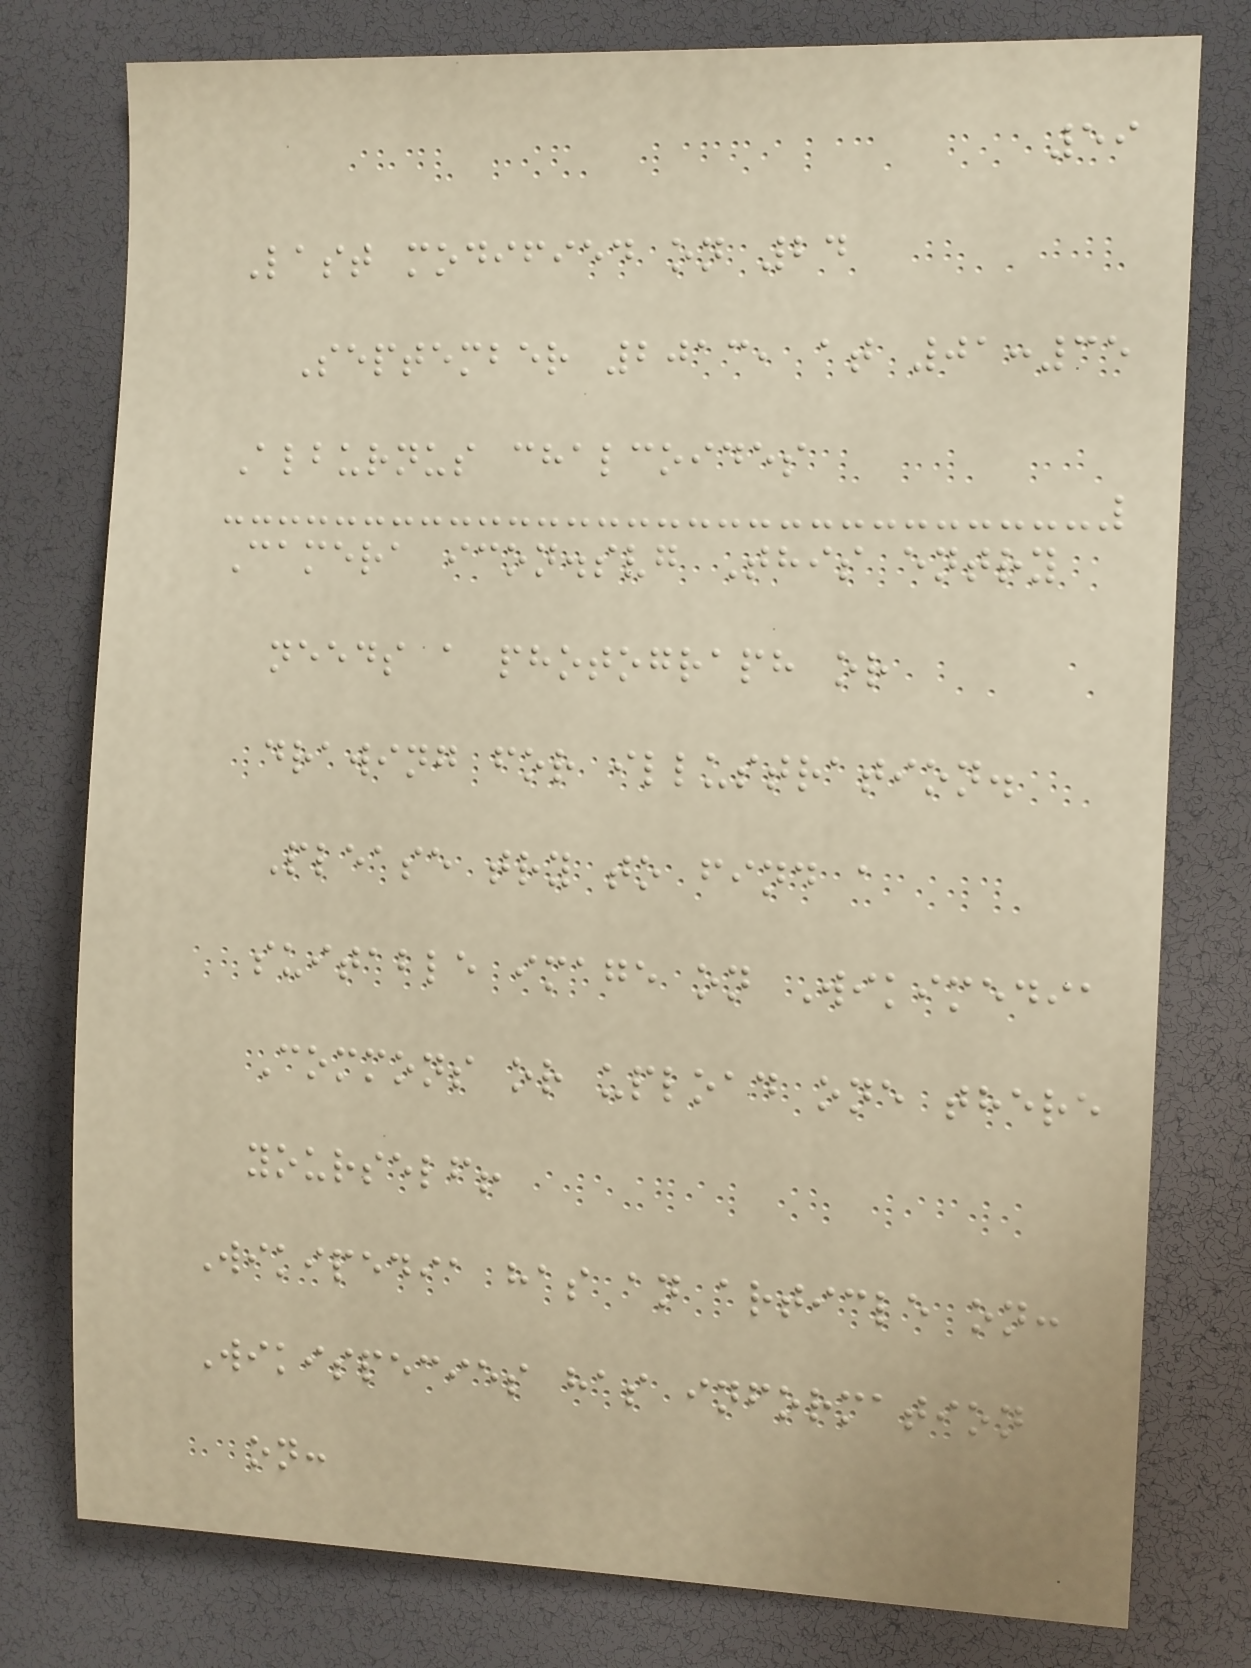59
Last modified on 24
September 2013, at 01:35
Alburnus chalcoides
Camera icon.svg This entry
needs a photograph or
drawing for illustration.
Please try to find a
suitable image on Wikimedia
Commons or upload one there
yourself!
Wikipedia has an article on:
Wikispecies has information
on:
